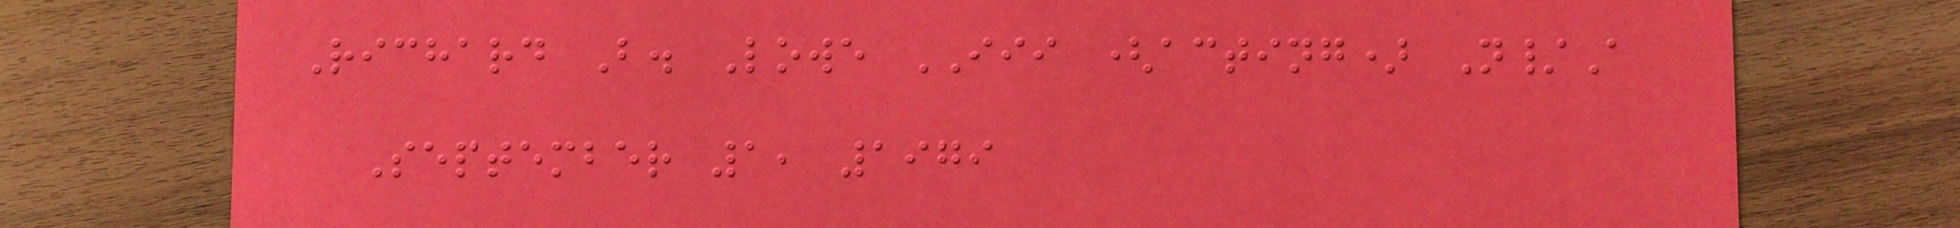Richard B. Lowe III (acting) N/A
September 1, 1979
